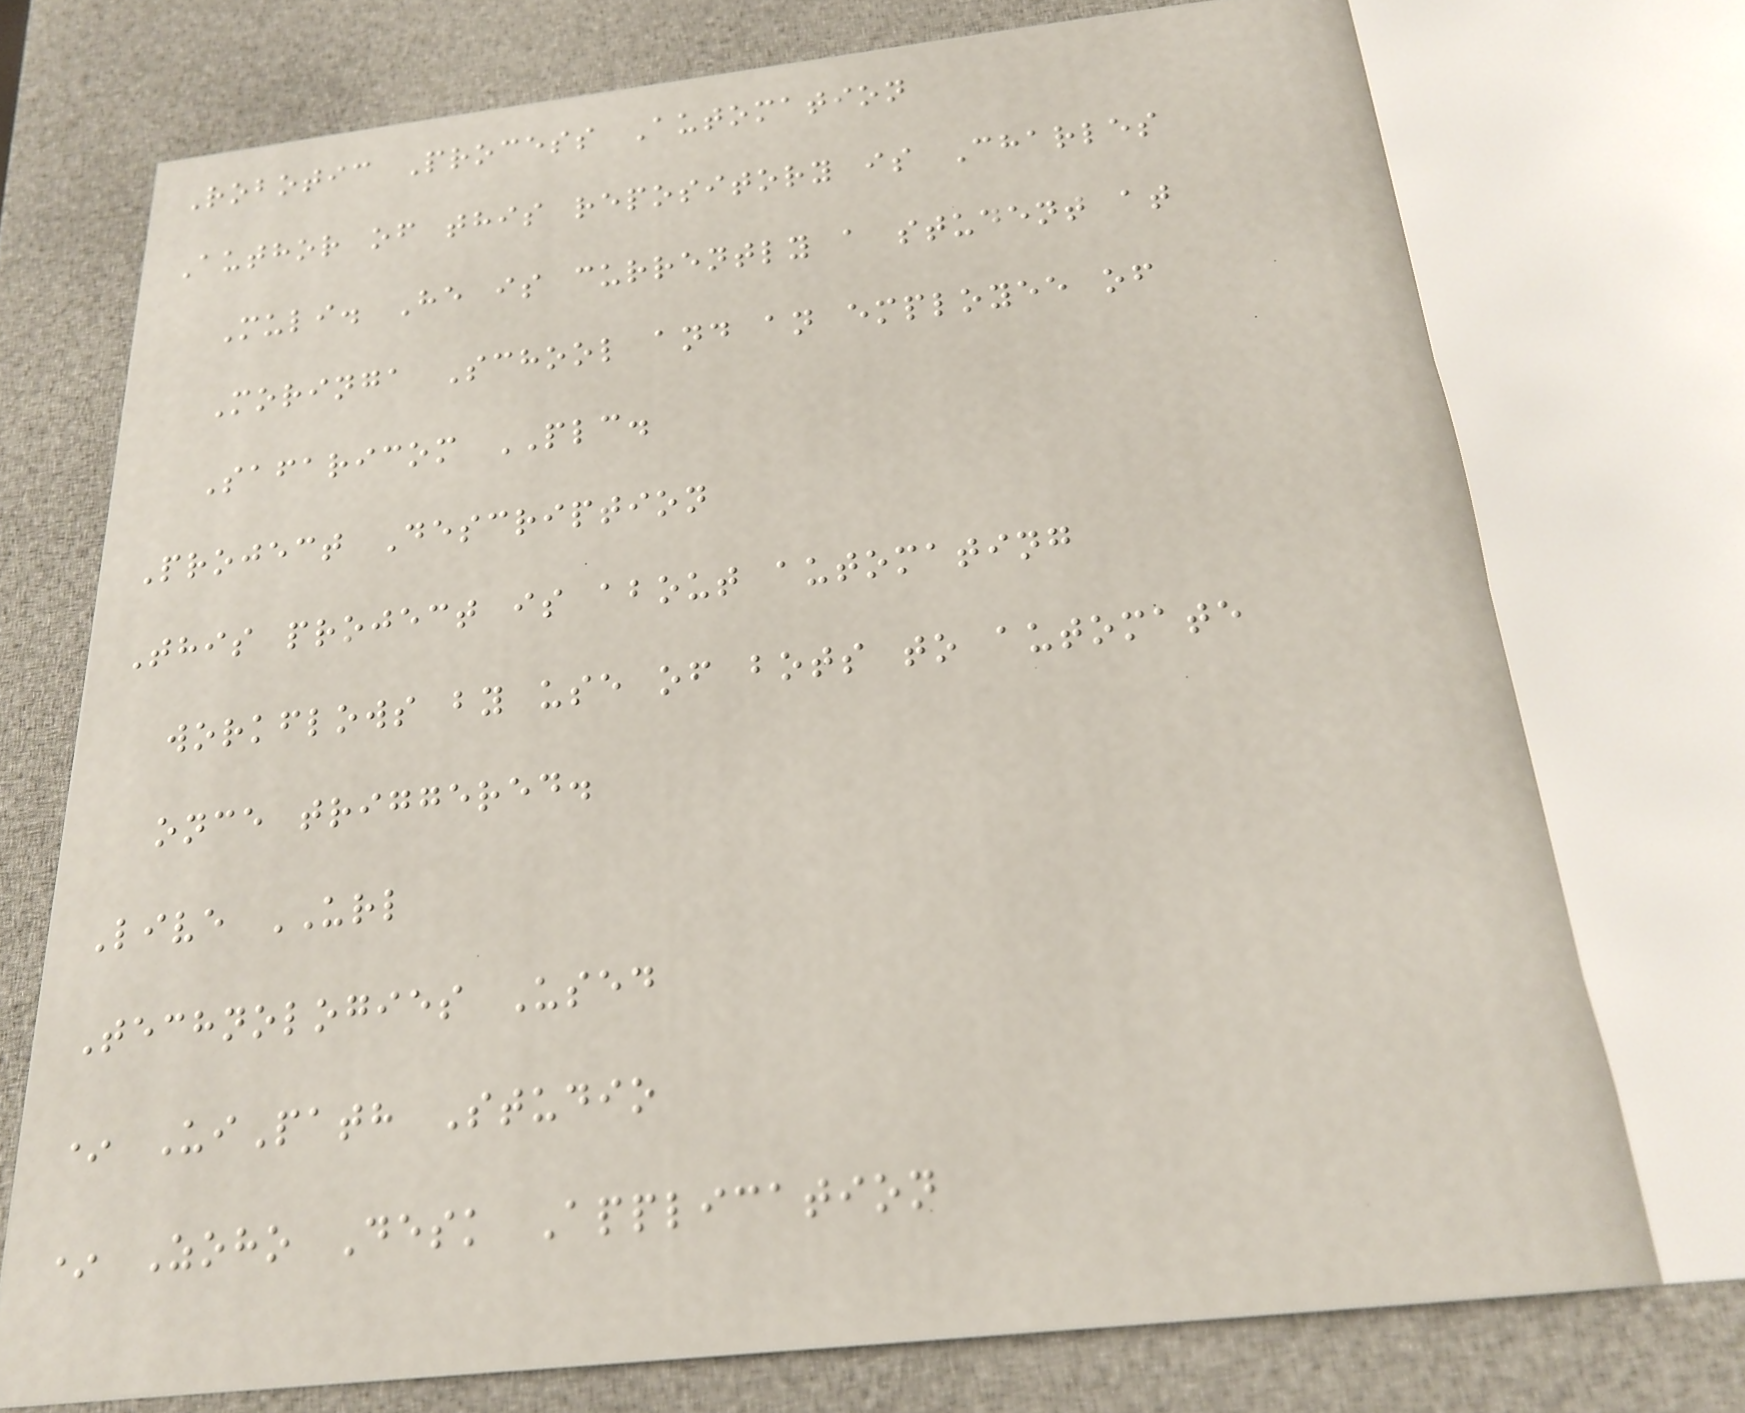Robotic Process Automation
Author of this repository is Charles
Muli. He is currently a student at
Moringa School and an employee of
Safaricom PLC.
Project Description
This project is about automating
workflows by use of bots to automate
once triggered.
Live URL
Technologies Used
* UiPath Studio
* Zoho Desk Application
